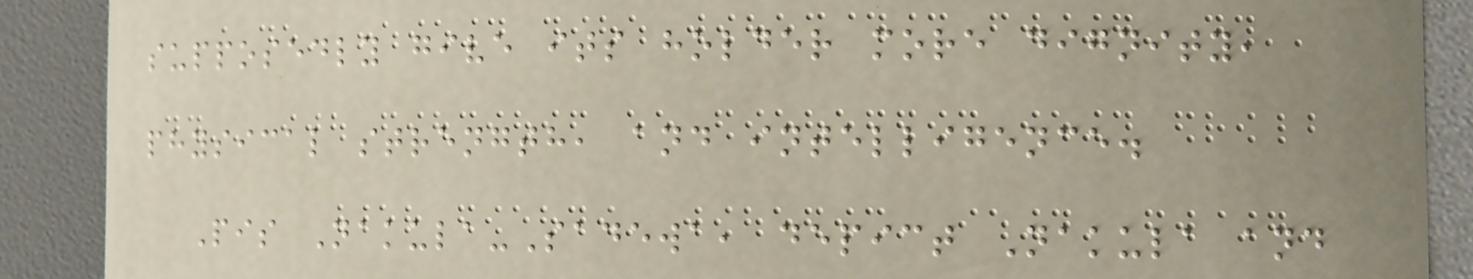supposedly give its holder more dignity,
physical strength, and intelligence.
Pis Nakula-Sadewa, depict Nakula and
